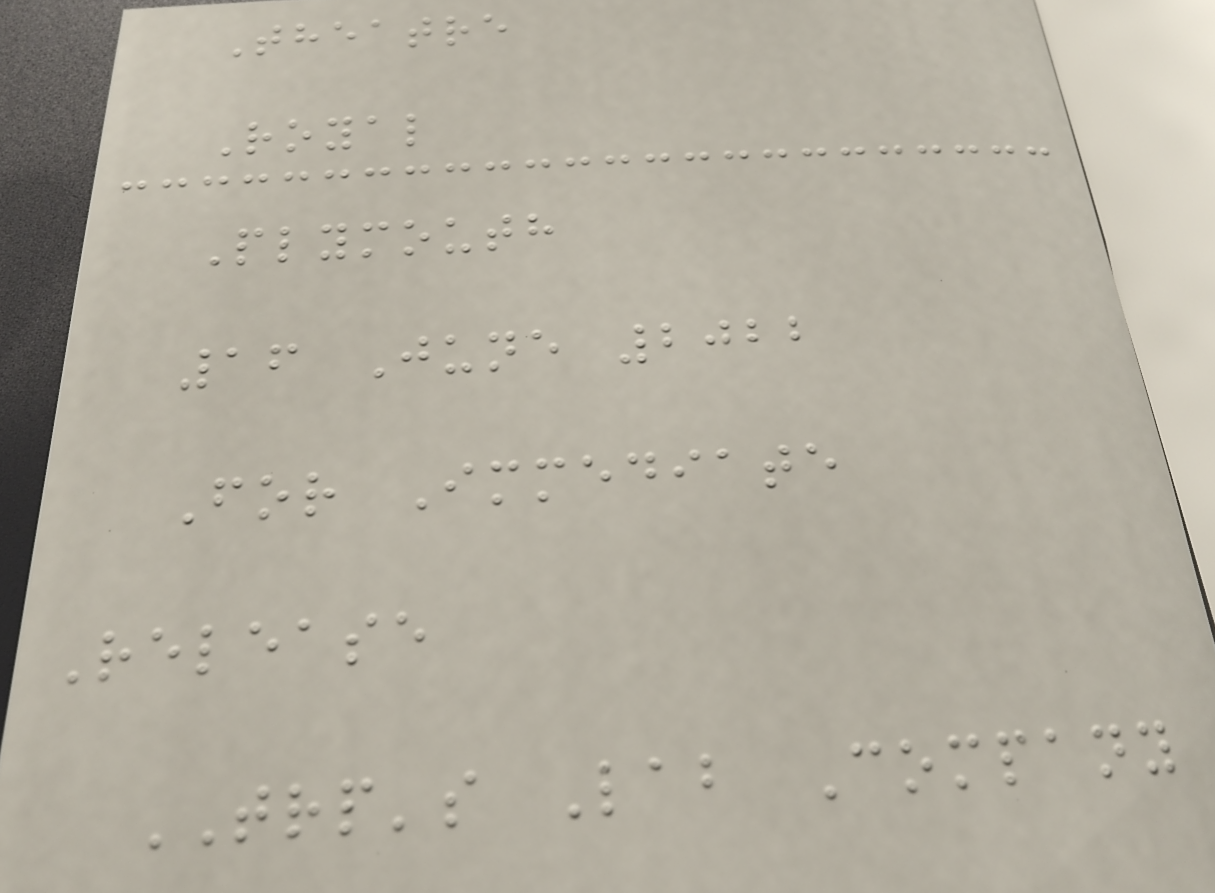Theatre
Royal
Plymouth
16 June 2022
For Immediate
Release
TRP's Lab Company
